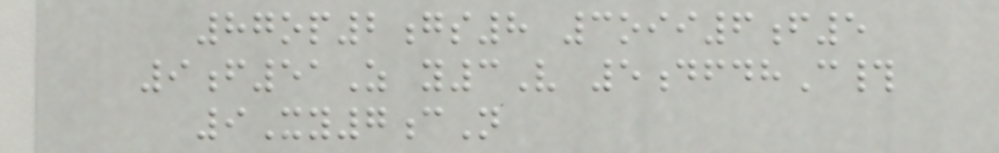87op2gs8 3oii6f5
9f51Z y3V 5dfdhC#
9Xy7cN
